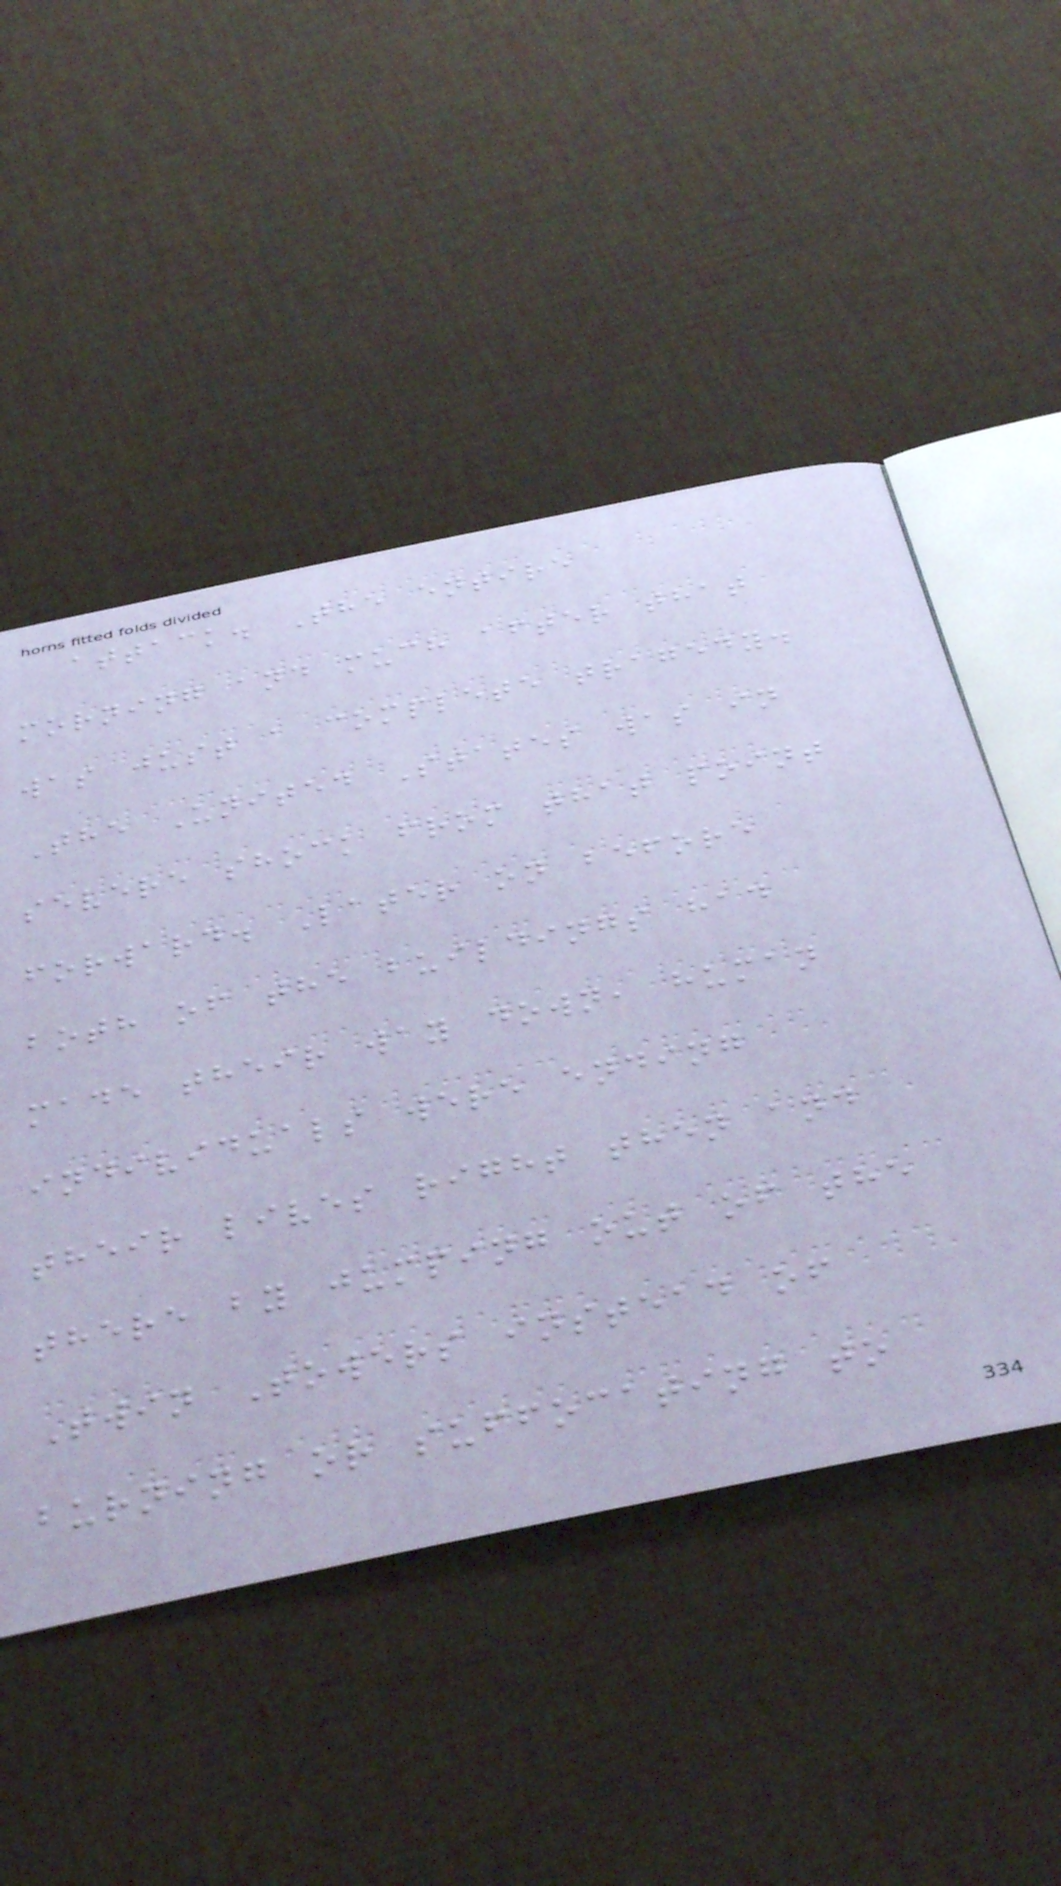attack. The entire
morning and much after that
was just a complete tragedy.
The United States was in
severe shock from that point
forward. Later on before
both of the buildings had
made their way down, human
individuals were ending
their lives right then and
there by jumping out of the
Twin Towers instead of
burning or suffocating to
